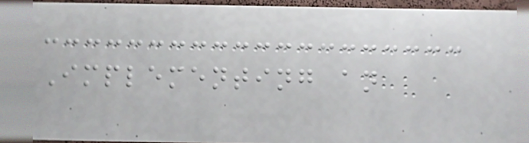Implementing an
